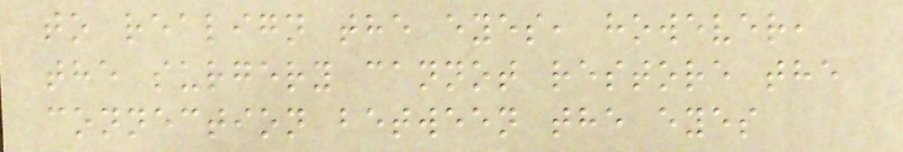to realign the eyes, however,
the surgery cannot restore the
connection between the eyes
